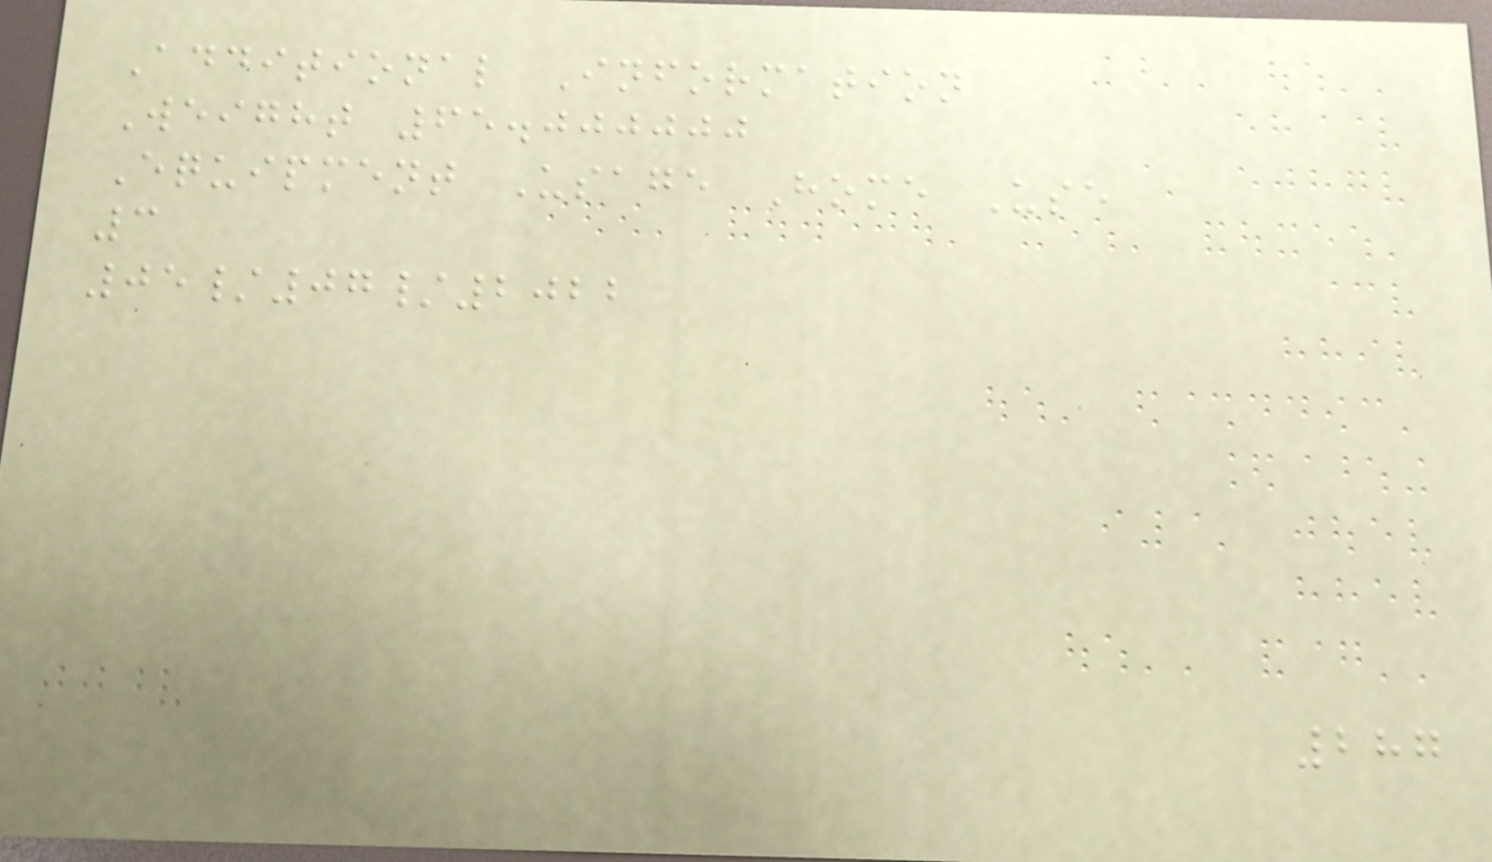Additional Information
Weight 65.000000
Equipment Usage Home Use
3
05/07/2022
287
